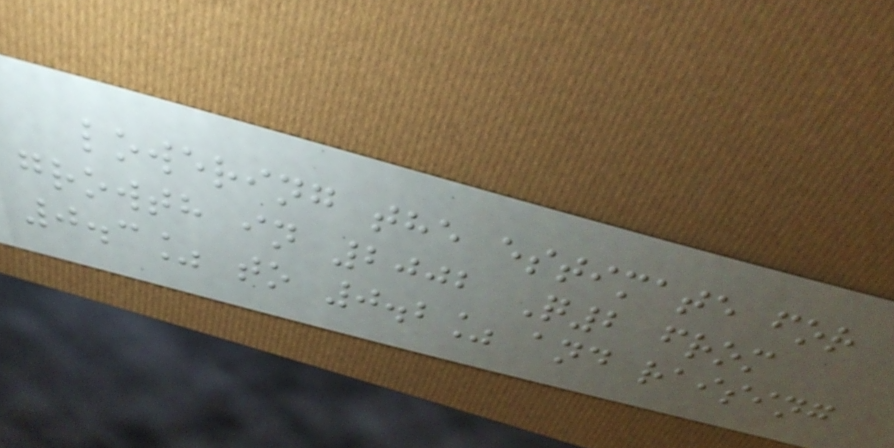lowering the estimate for
growth in 2002 Q2 from
0.3% to 0.2% and raising
